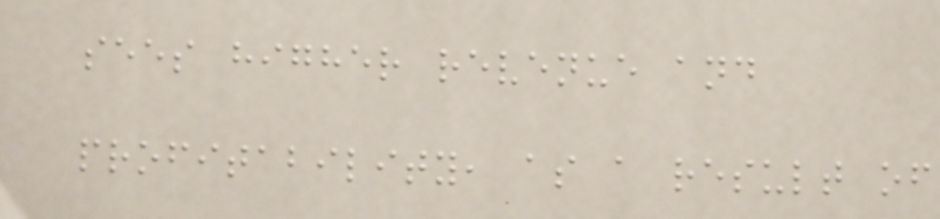sees higher revenue and
profitability, as a result of
